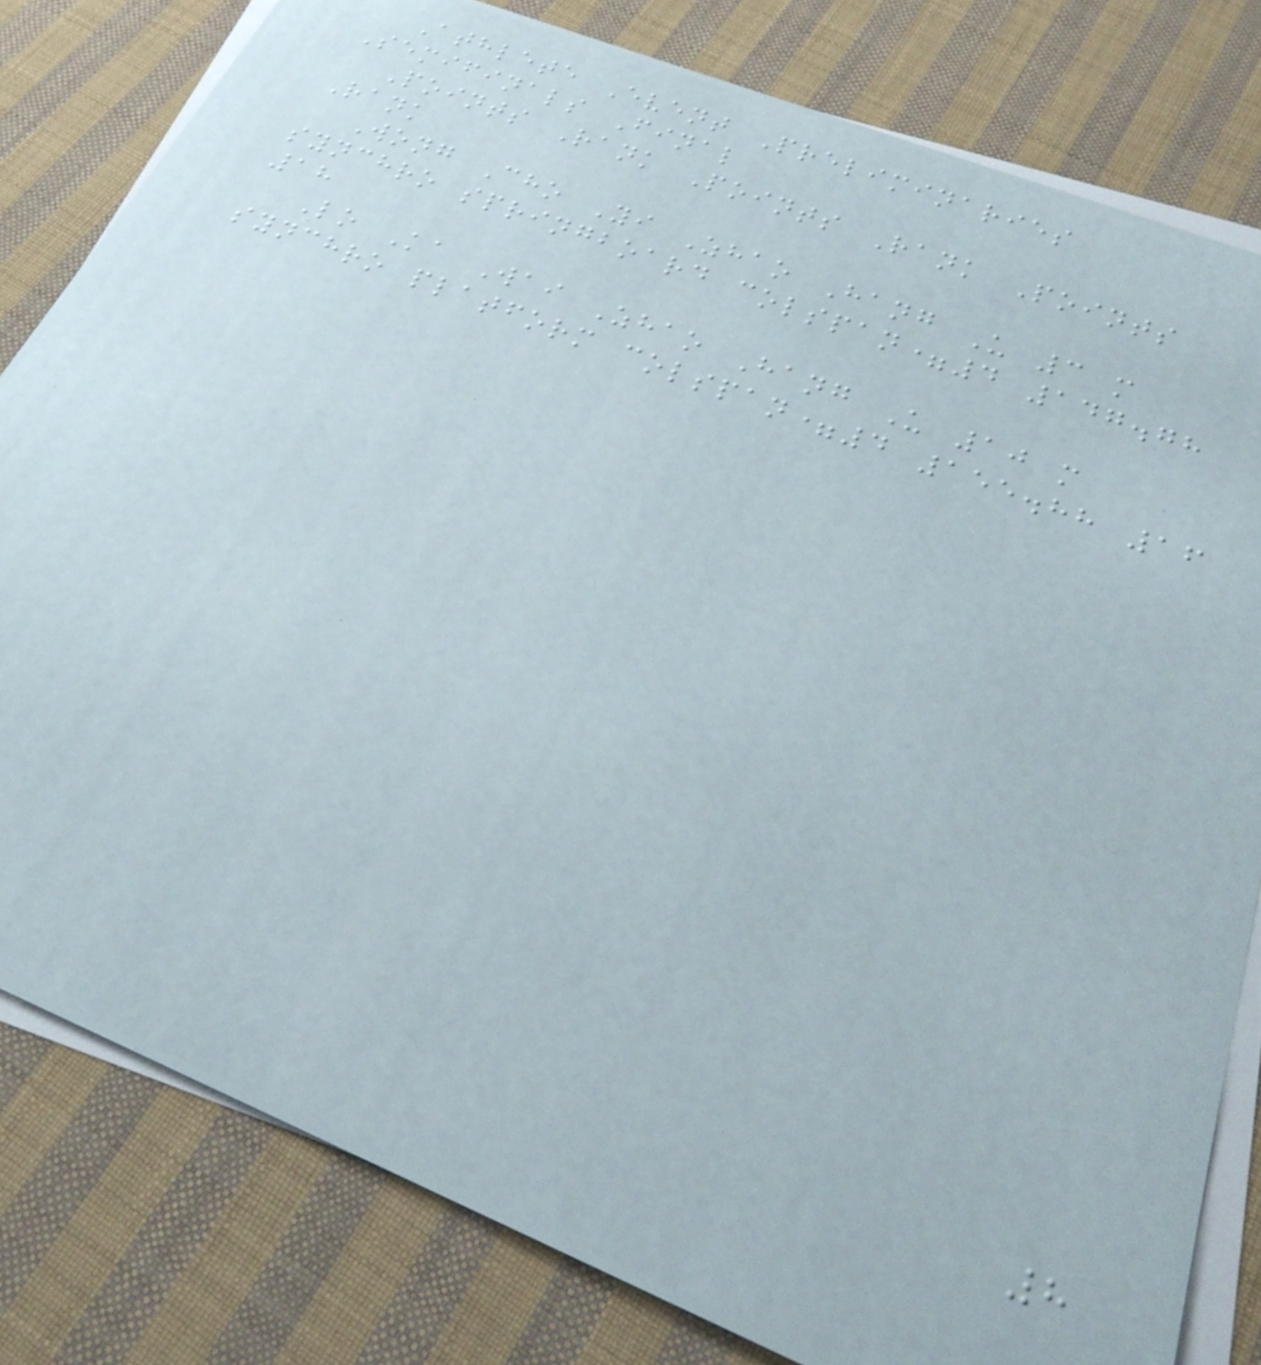Athlete Event Preliminaries
Semifinals Final
Points Rank Points Rank Points
Rank
Wong Cho Yi Zhao Hang U 3 m
synchro springboard colspan=4 147.78
18
Lo Ka Wai Zhao Hang U 10 m
synchro platform colspan=4 155.88 16
8
